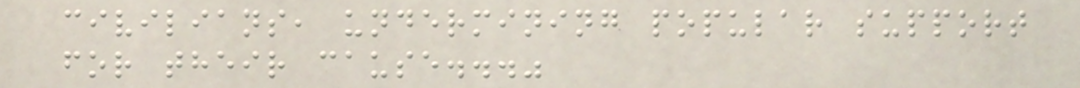civilians, undermining popular support
for their cause..."
